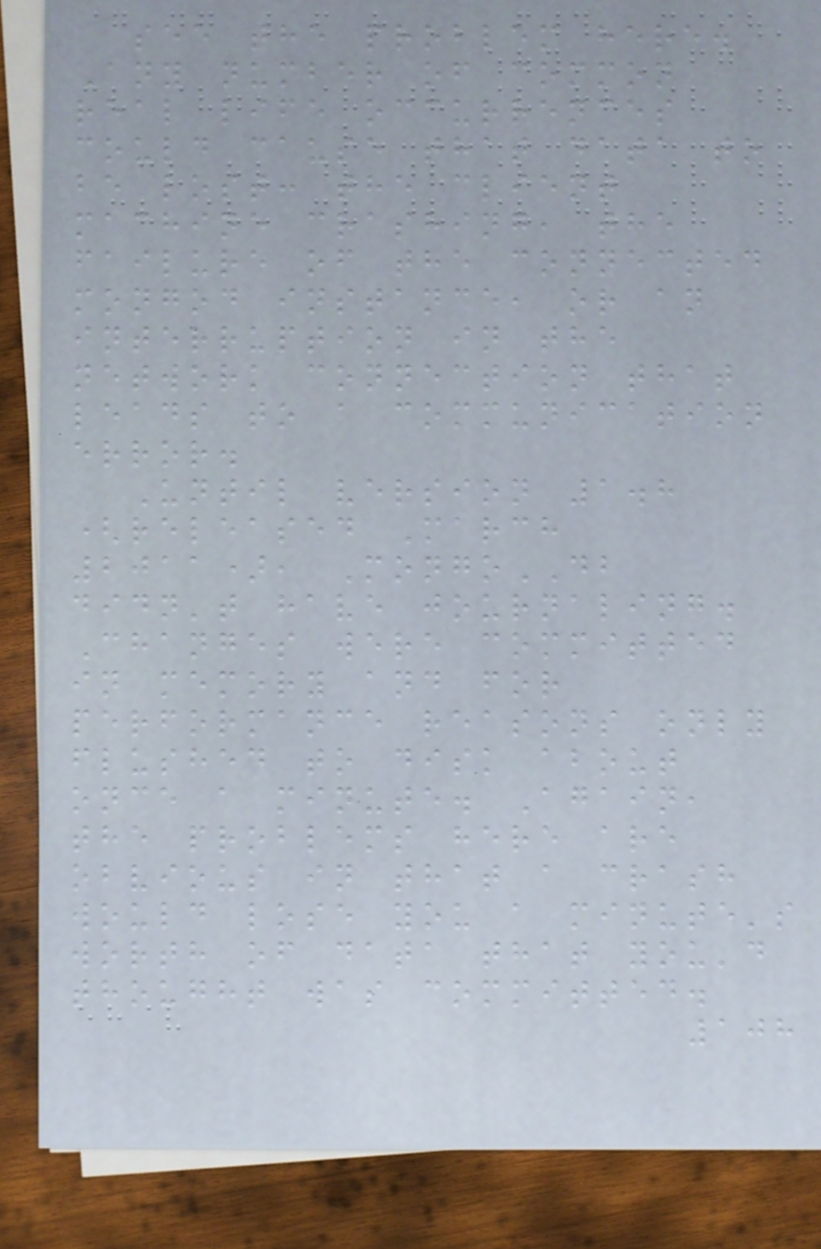see the problem here.
Any number of common
real life occurrences
could cause that data to
be lost: the client
machine crashing, the
failure of the connected
mongod instance, or an
interruption in the
network connection that
leads to a communication
error.
Until version 1.8
(released March
2011), MongoDB
didn't have journaling.
Changes were committed
in memory and for
performance reasons only
flushed to disk about
once a minute. Again,
the problems here are
obvious in that a crash
would lose you a minute's
worth of data that you'd
thought was committed.
108
